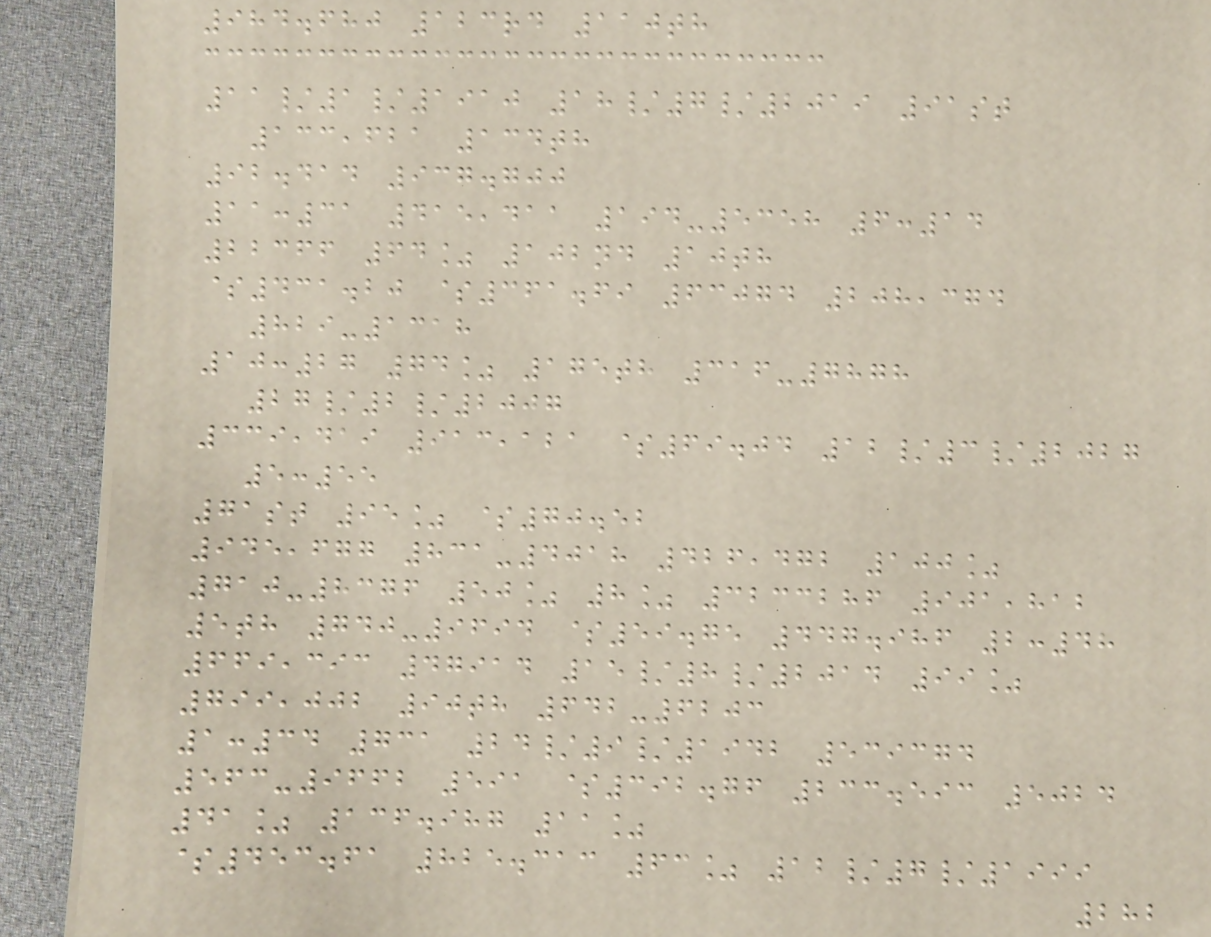984.680 123rd 110th
11/1/1910 18/7/2019 91st
133,621 134th
92.414 937.700
11:31 415,411 194-5358 6:14
22366 64% 102nd 10th
$431.20 $361.69 63074 208,374
829-1318
10:27 74% 175th 316-7878
27/2/2007
339,419 913,121 $69.04 12/3/2027
5:55
71st 95% $70.52
945,677 831-4018 426,472 100%
710-8376 50% 8% 3233286 901,812
5th 740-9694 $59.75 447.986 2:48
669,393 47914 15/8/2014 99%
799,002 90th 642-6203
1:34 731 24/9/1942 539374
563-9662 591 $392.76 233.593 5024
41% 136.987 11%
$453.61 825.313 63% 12/7/1999
282
